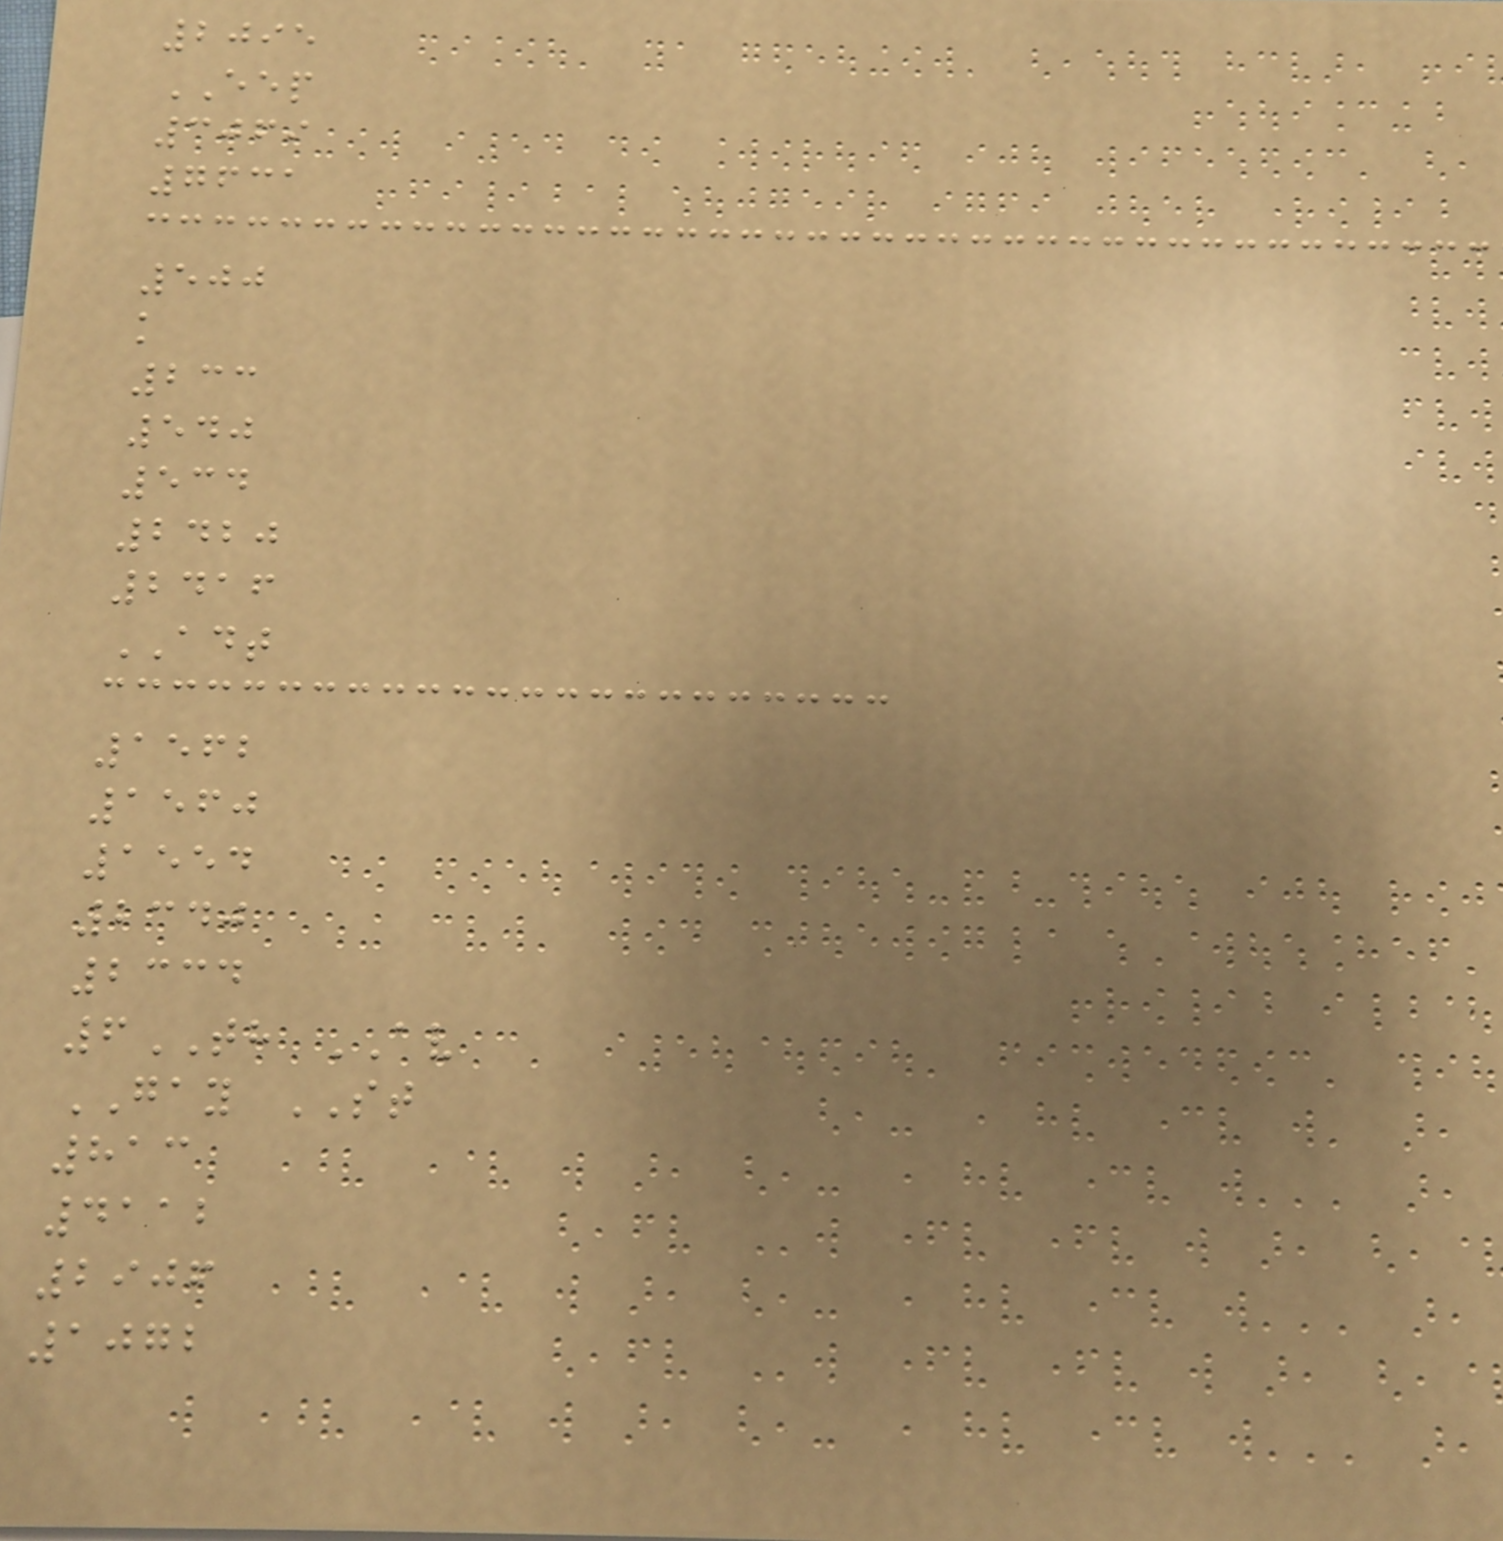2095
EEP
3069
7631
500
k
233
540
534
2420
2416
ADT
1562
1560
1554
2340
2334
6TH AV
GAY ST
813
4112
2906
1072
